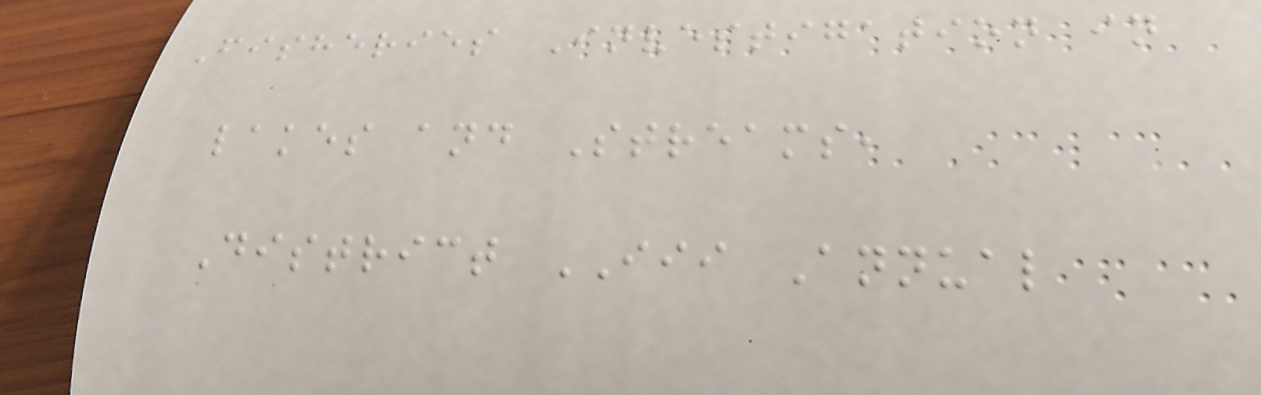Fisheries Investigation in
lakes and Streams,
District III Annual
